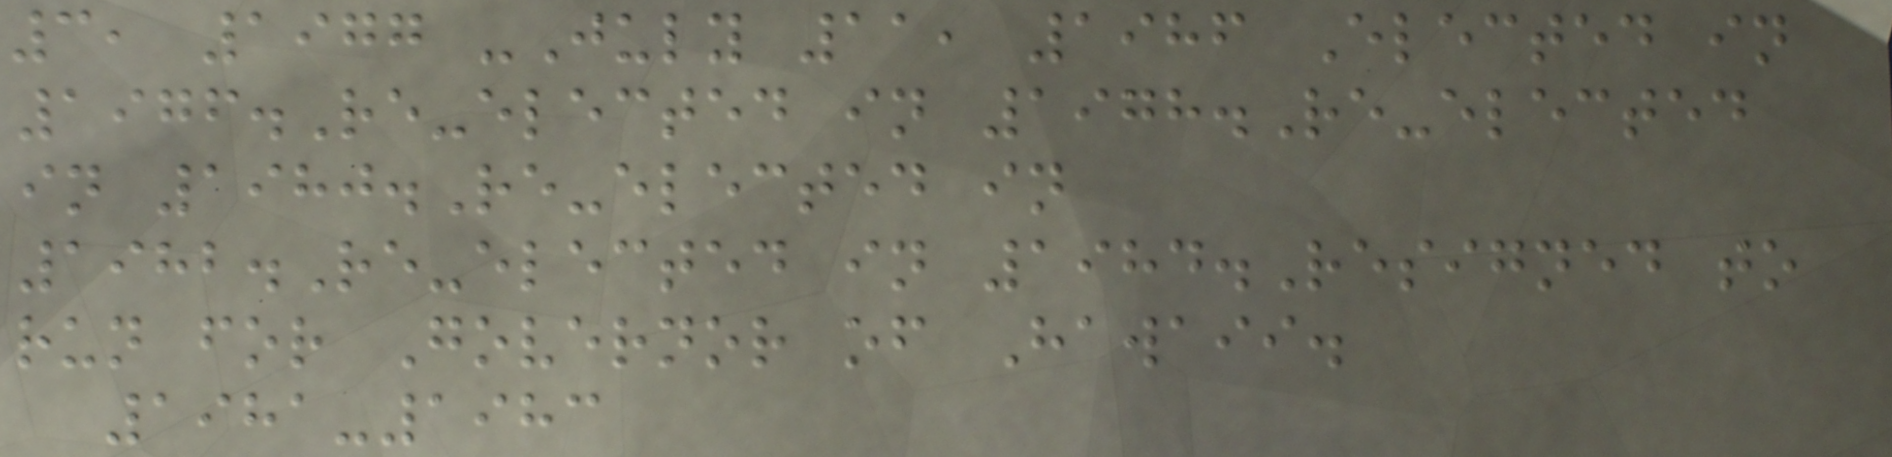3, 1977 -July 11, 1986 Elected in
1976.Re-elected in 1978.Re-elected
in 1980.Re-elected in
1982.Re-elected in 1984.Resigned to
run for Governor of Hawaii.
1981-1983
